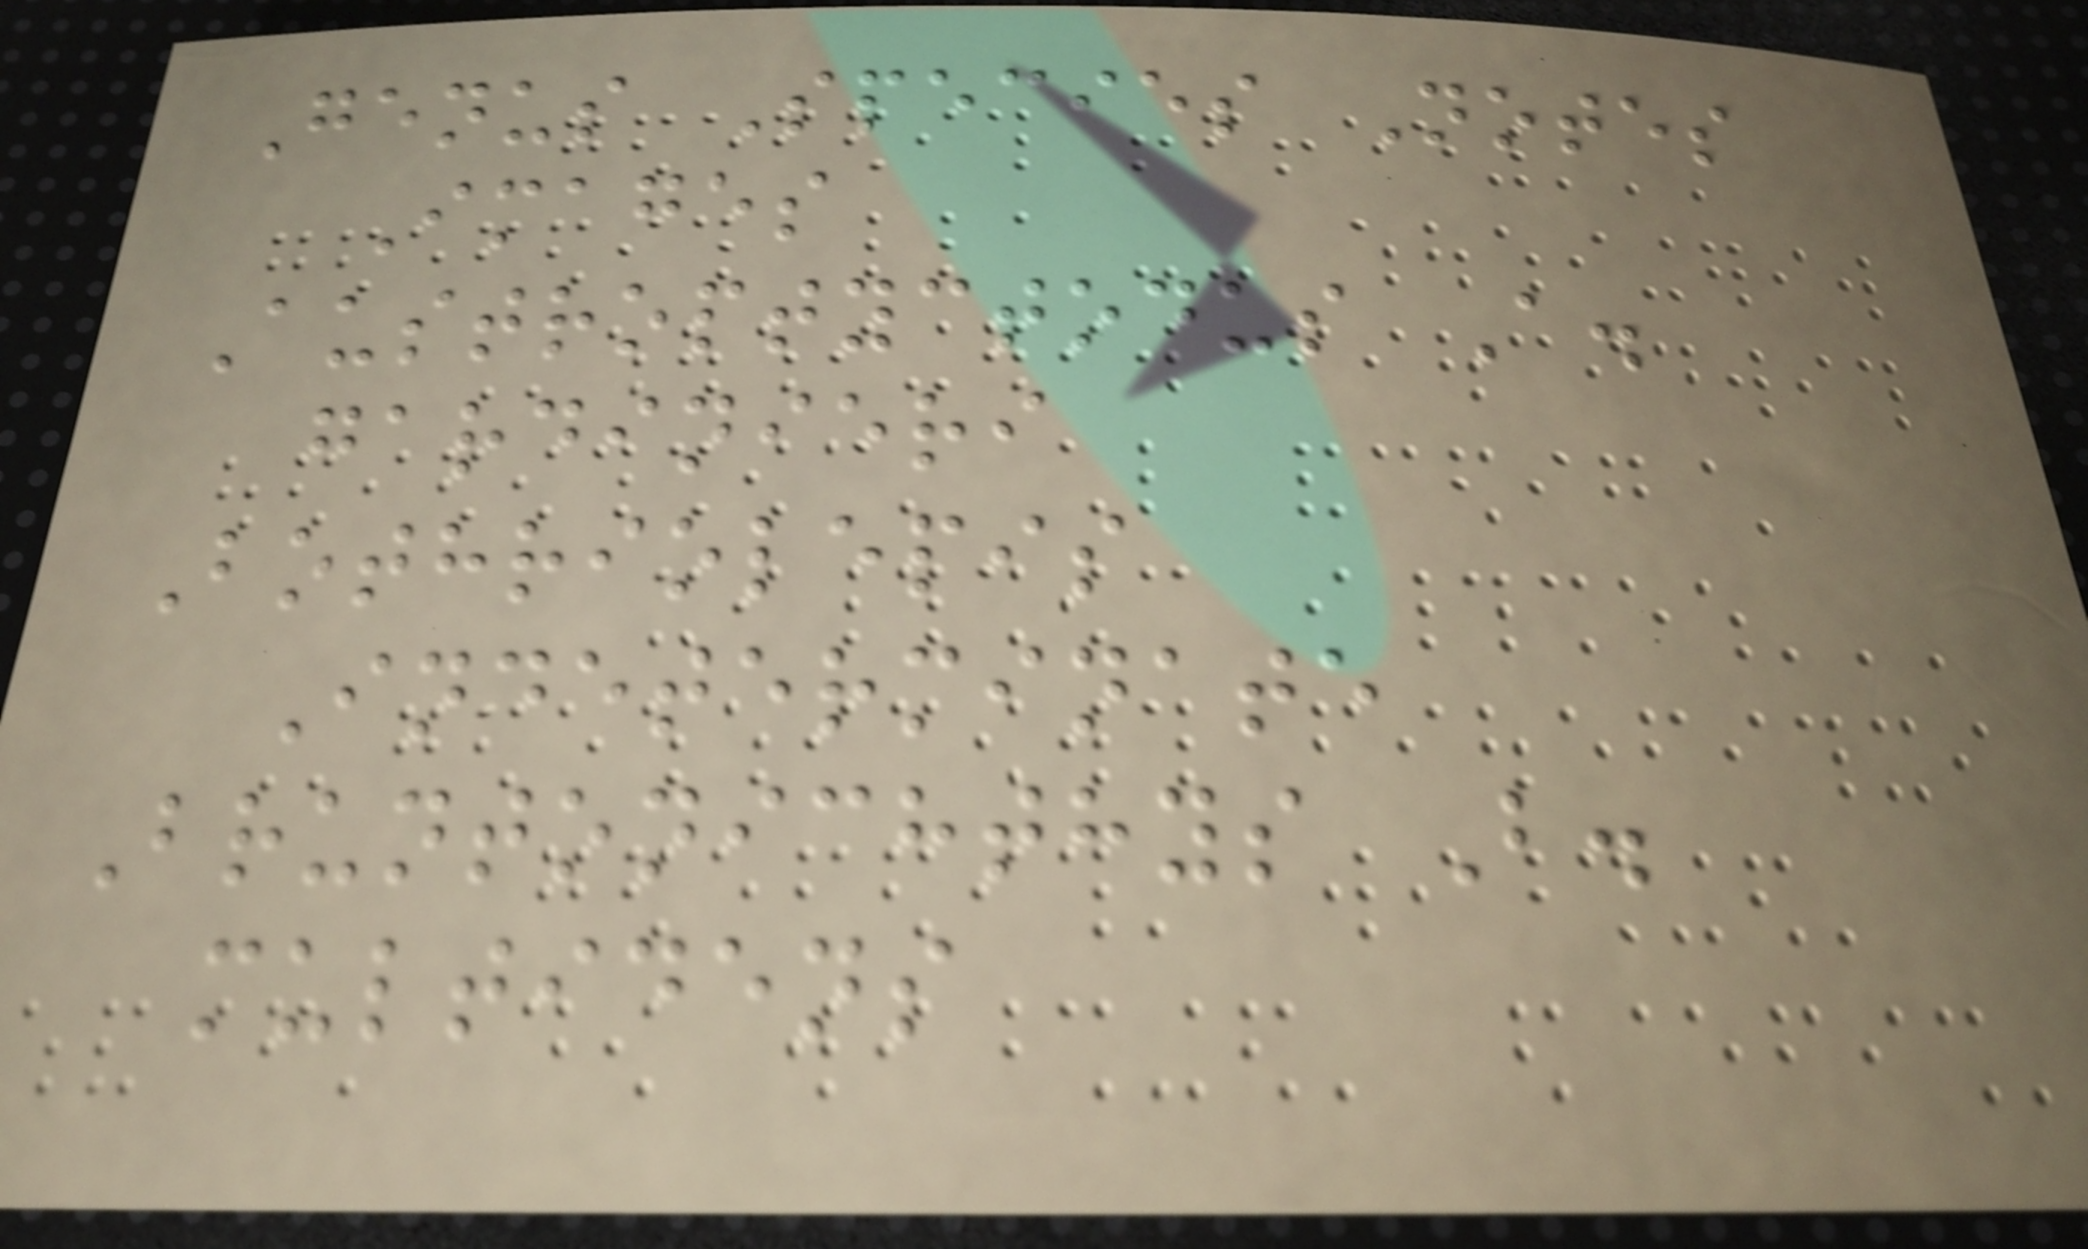Genus Species Notes
Images
Austroptyctodus A.
gardinieri
Bothriolepis
Indeterminate
Bruntonichthys B.
multidens
